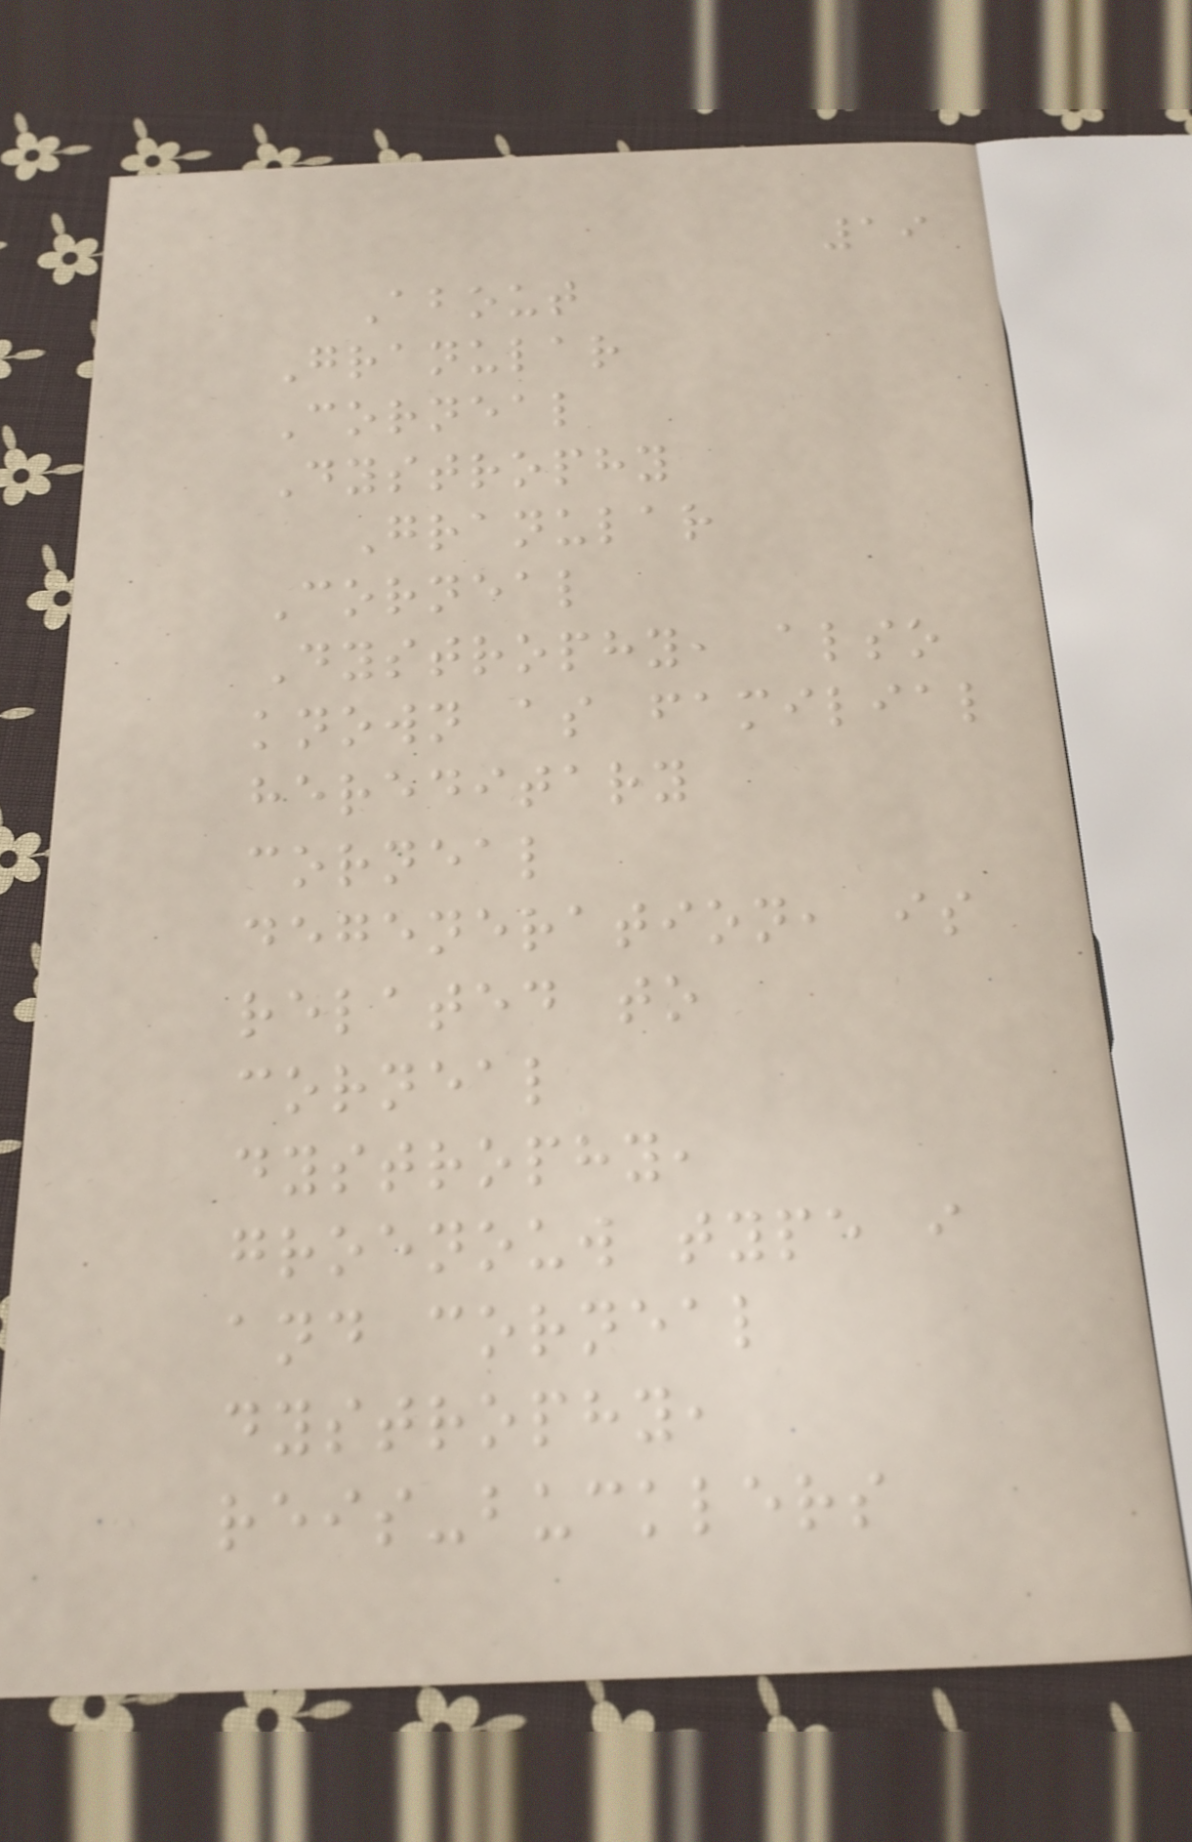19
About
Granular
Corneal
Dystrophy
Granular
Corneal
Dystrophy, also
known as familial
hereditary
corneal
degeneration, is
related to
corneal
dystrophy,
groenouw type i
and corneal
dystrophy,
reis-bucklers
